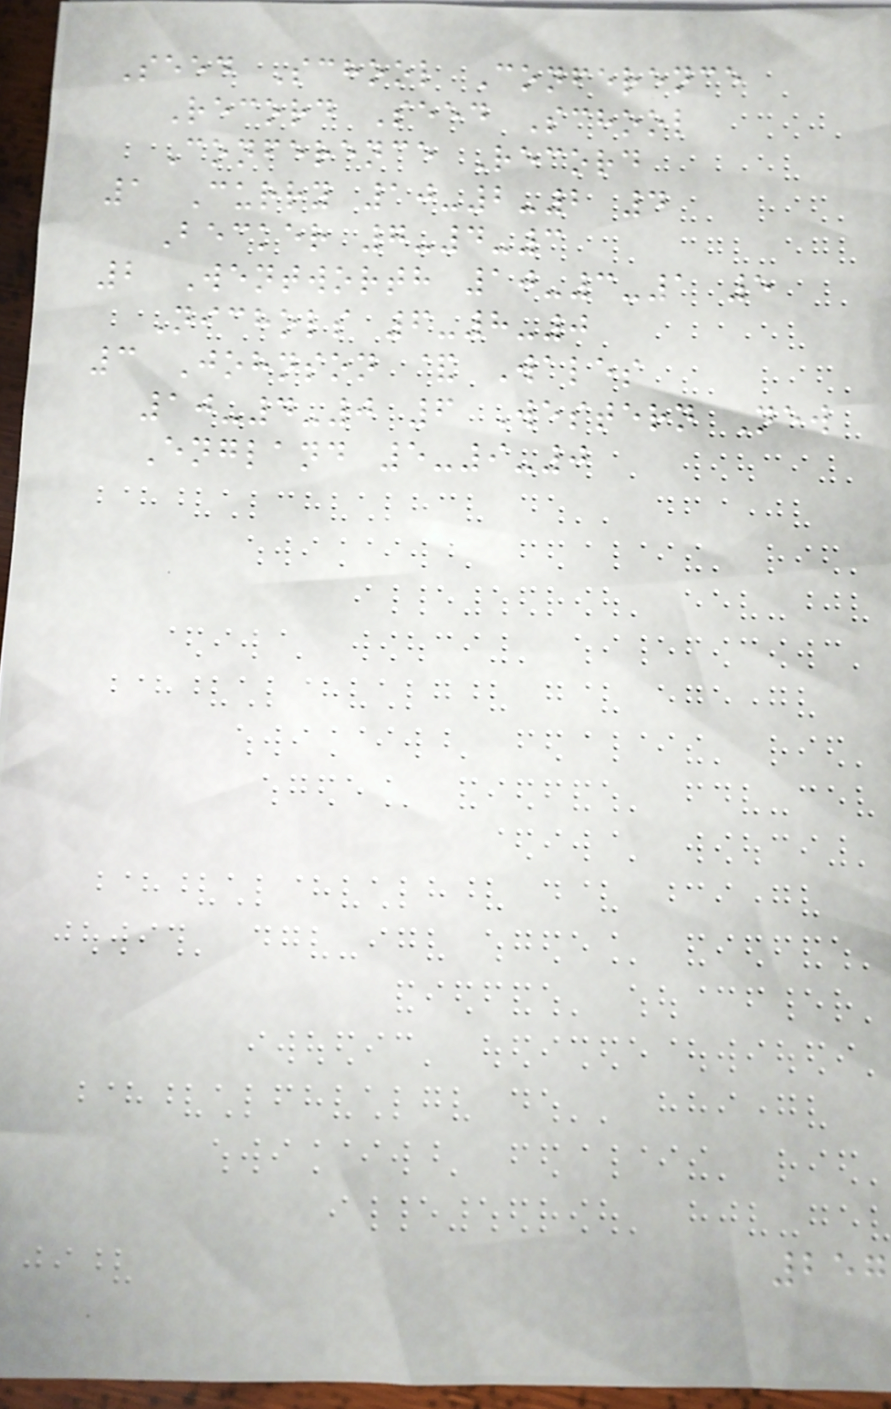Seed School Conference
Record Seed School
Conference Record
1 Curry 10-2-2 4
Becker 7-4-3
2 Wentworth 10-3-1 5
Nichols 6-8-0
3 Johnson & Wales
10-4-0 6 Western New
England 5-9-0
257
